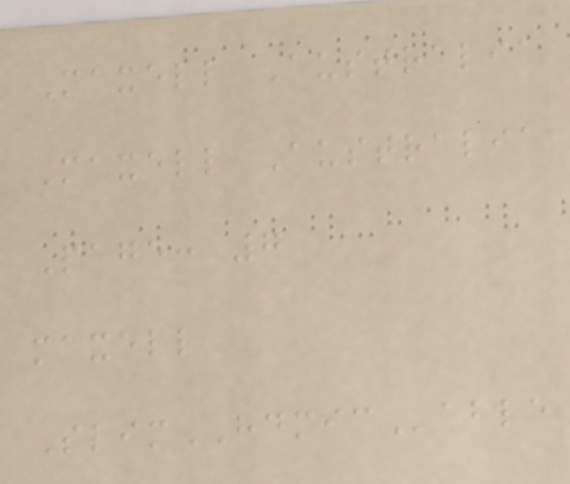Maxell Australia
Maxell Australia
Page: 7
maxell
SlimHDMICable
